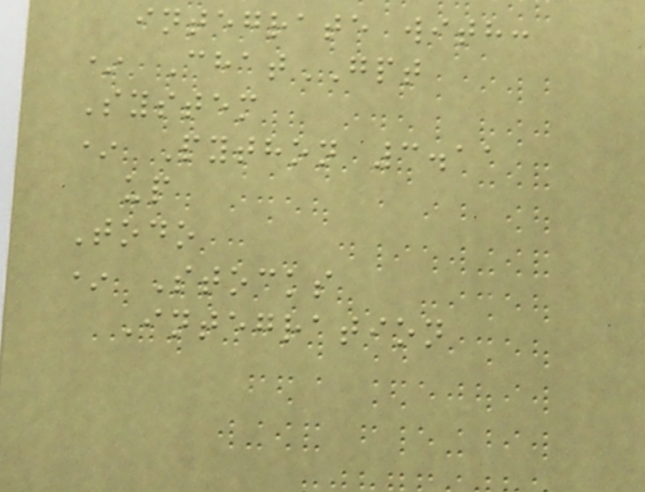integrate with:
* ChatGPT
System
* Python 3.11
up
Todo
* Stocks
Integration
